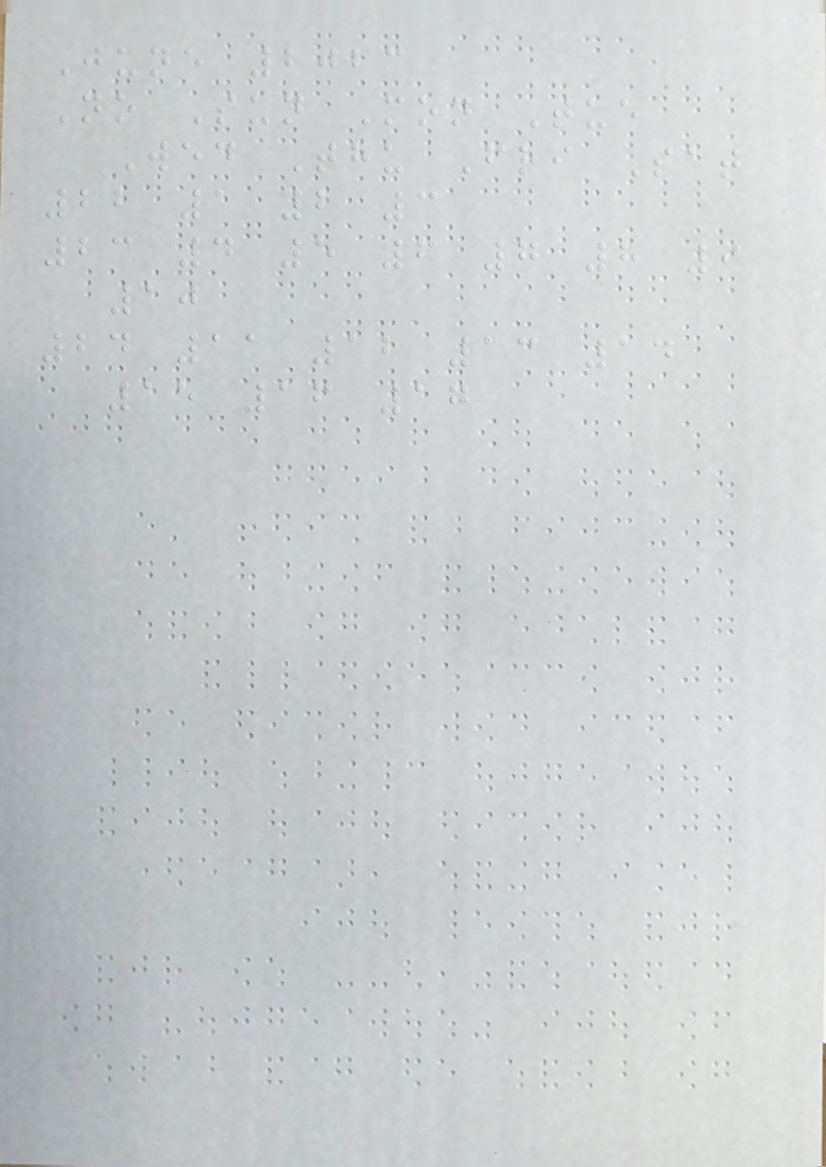June 2023
No Sun Mon Tue
Wed Thu Fri Sat
22 1 2 3
23 4 5 6 7 8 9
10
24 11 12 13 14
15 16 17
